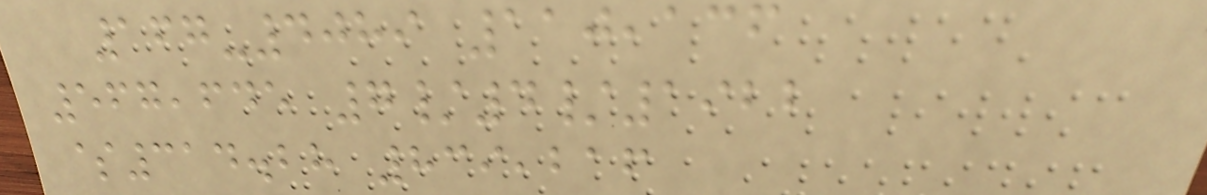167-4089 110,136
567,645 7/4/1922
$314.28 839,216
